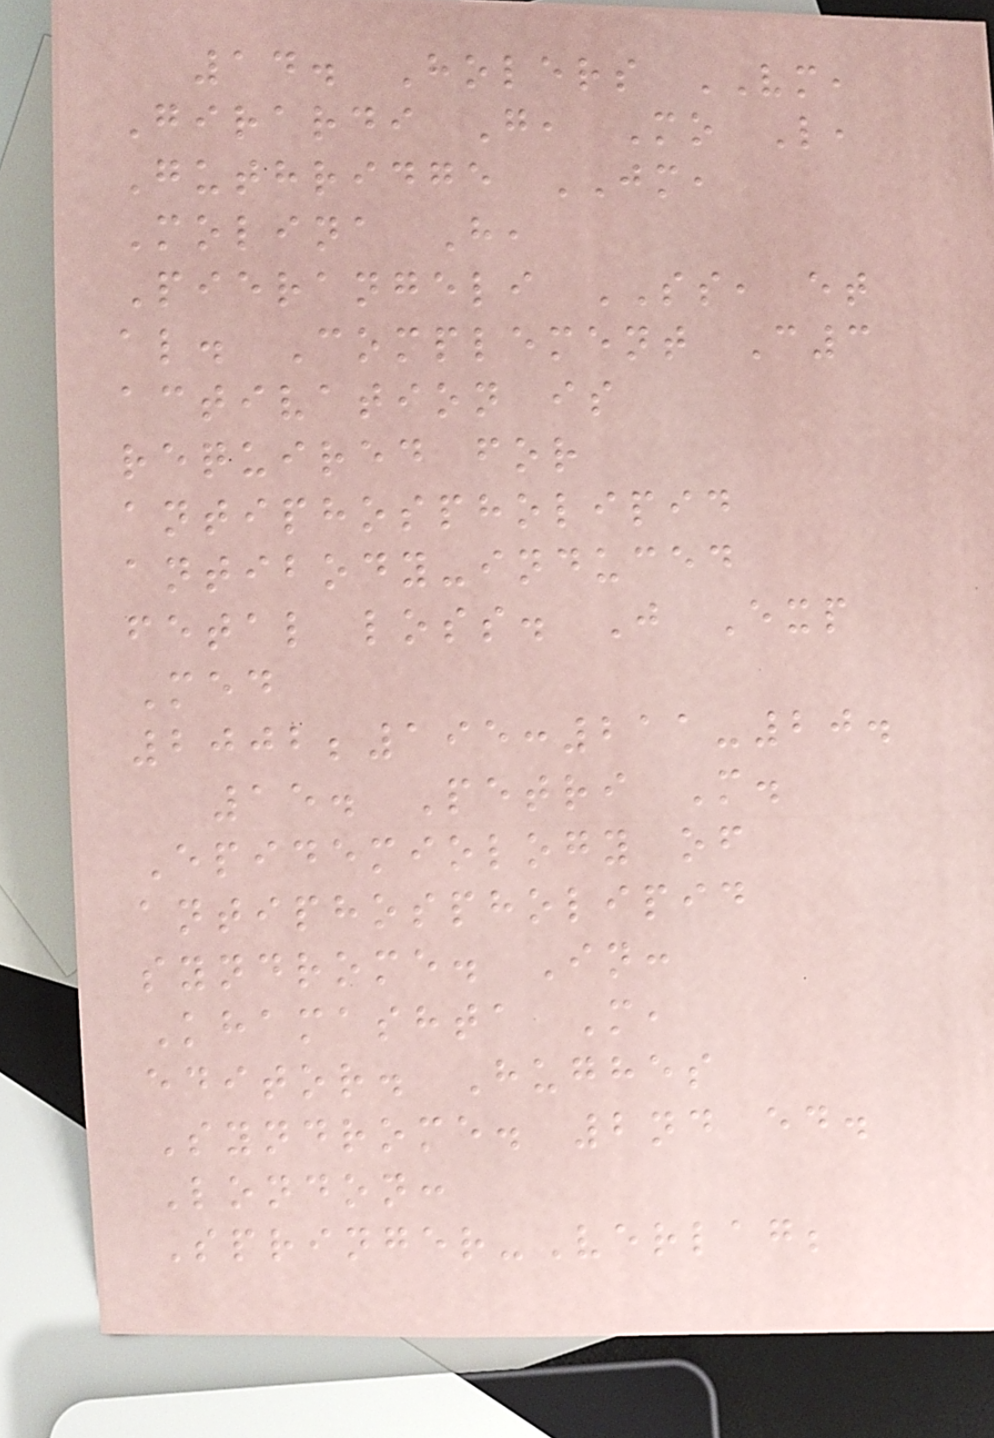14. Holers VM,
Girardi G, Mo L,
Guthridge JM,
Molina H,
Pierangeli SS, et
al. Complement C3
activation is
required for
antiphospholipid
antibody-induced
fetal loss. J Exp
Med
2002;195:211-20.
15. Petri M.
Epidemiology of
antiphospholipid
syndrome. In:
Khamashta M,
editor. Hughes
Syndrome. 2nd ed.
London:
Springer-Verlag;
